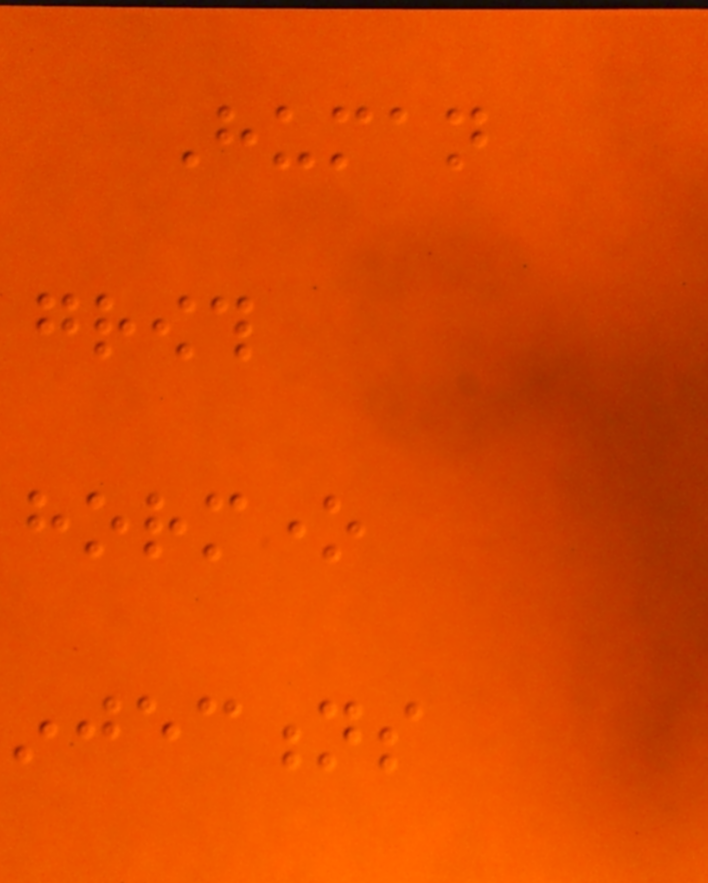Human
growth
hormone
injections
